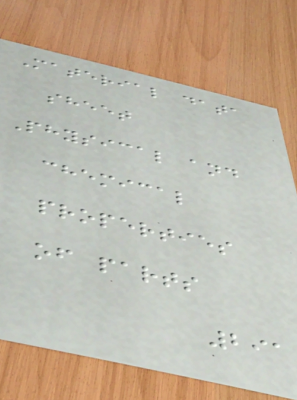Material data
sheet
Physical and
chemical
properties
of parts
291
